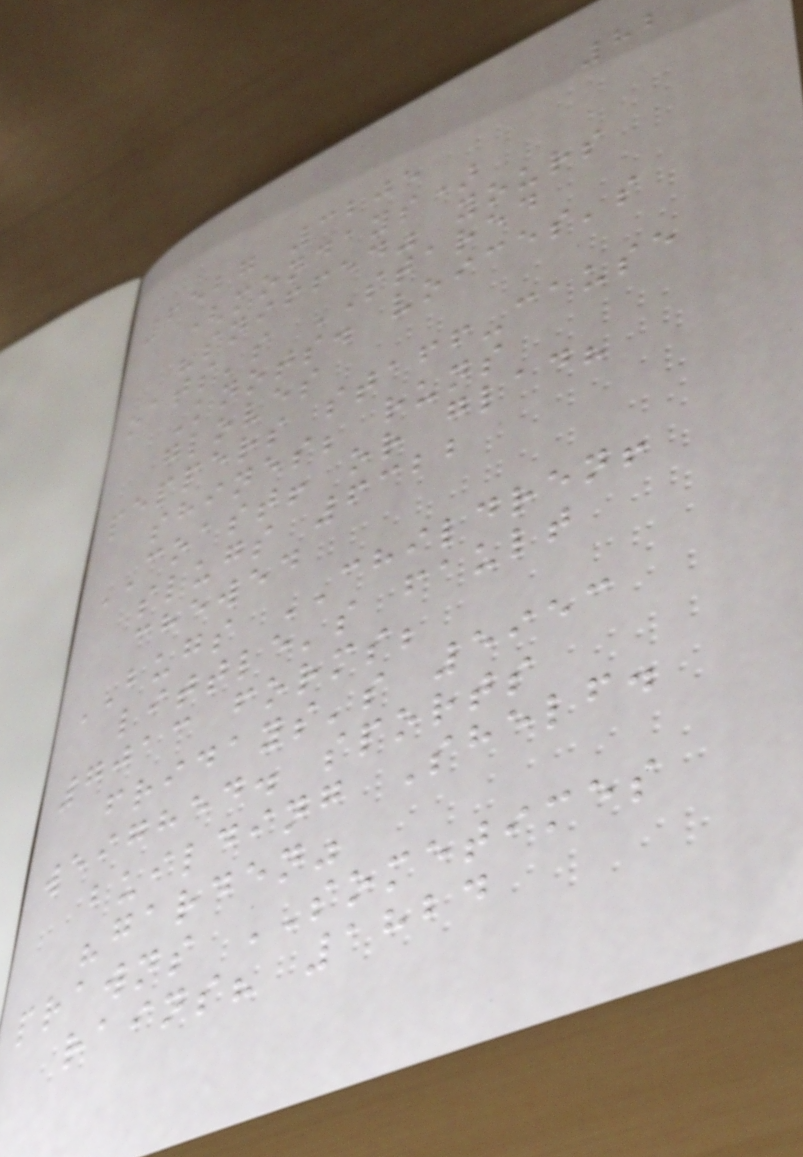82
6527 3205
(mondays)
"sniffed" yours
oats's STARED
Knots. voices's
gloves
peppers staff-cause
shines; runs
COAST! or glad?
slugs 6322
chewed
BUGS CHILDREN!
little's fault
7013 forms;
fridays's 5953
weighed. sports
building Shelf.
"garden"
prawns SOMETIMES
rains? 1824
